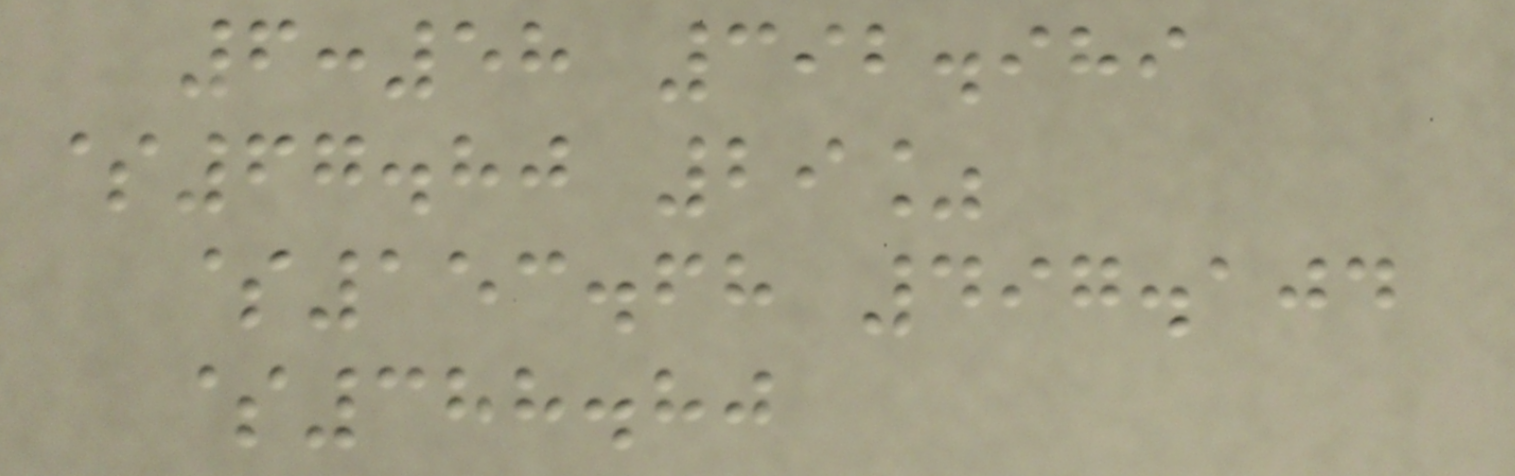6:58 392.989
$67.80 29%
$153.68 497.104
$388.80
